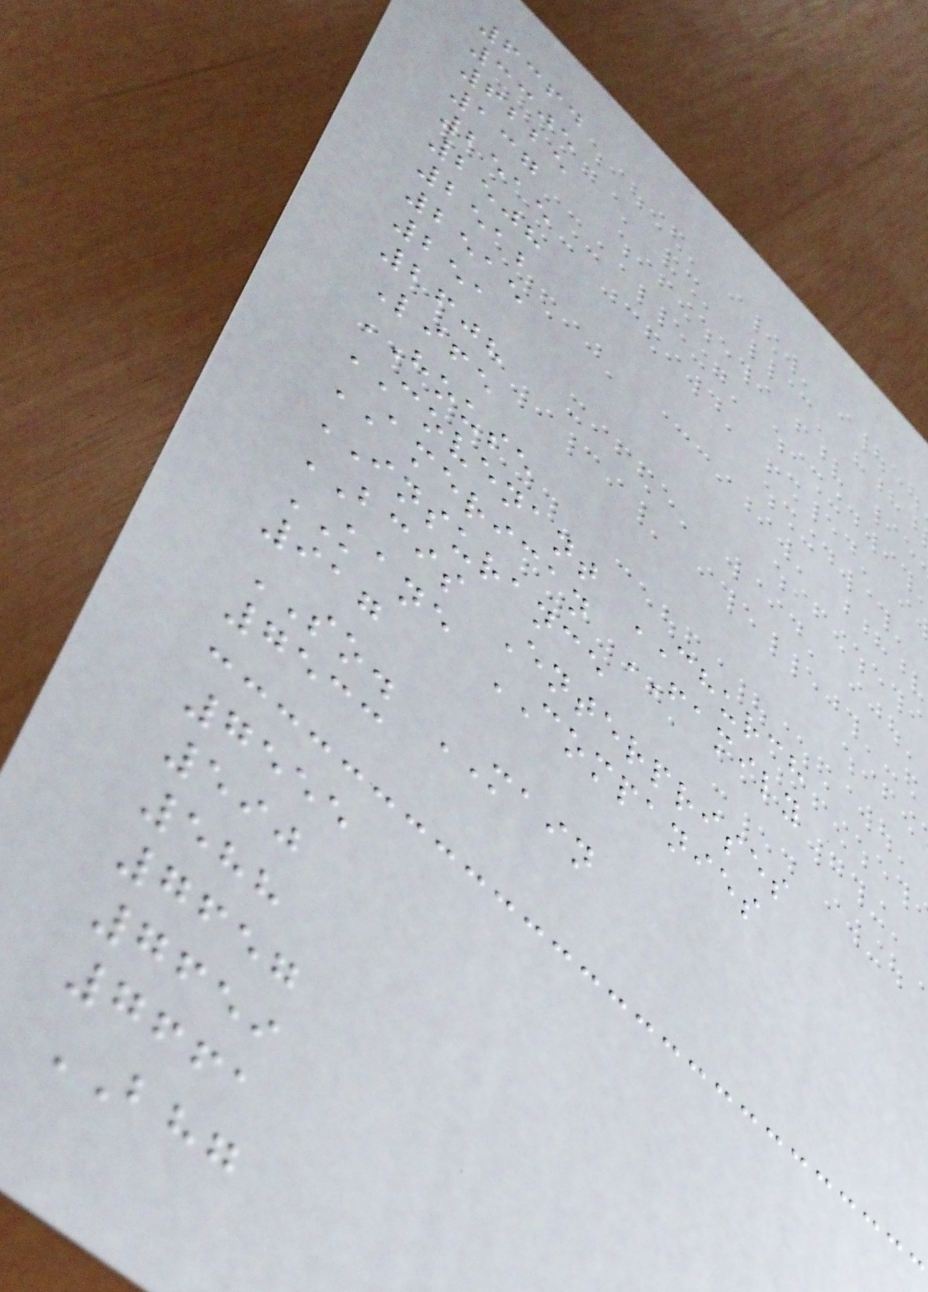6364
3305
6225
137
2515
2508
2512
2515
251
2608
Life
HOUSE
COVENANT CHURCH
AMERICAN FAMILY
INSURANCE
BCIS Enterprises
KANE COMPANIES
917
SO. MAIN
7533
7555
590
588
7657
7659
7661
BHG
